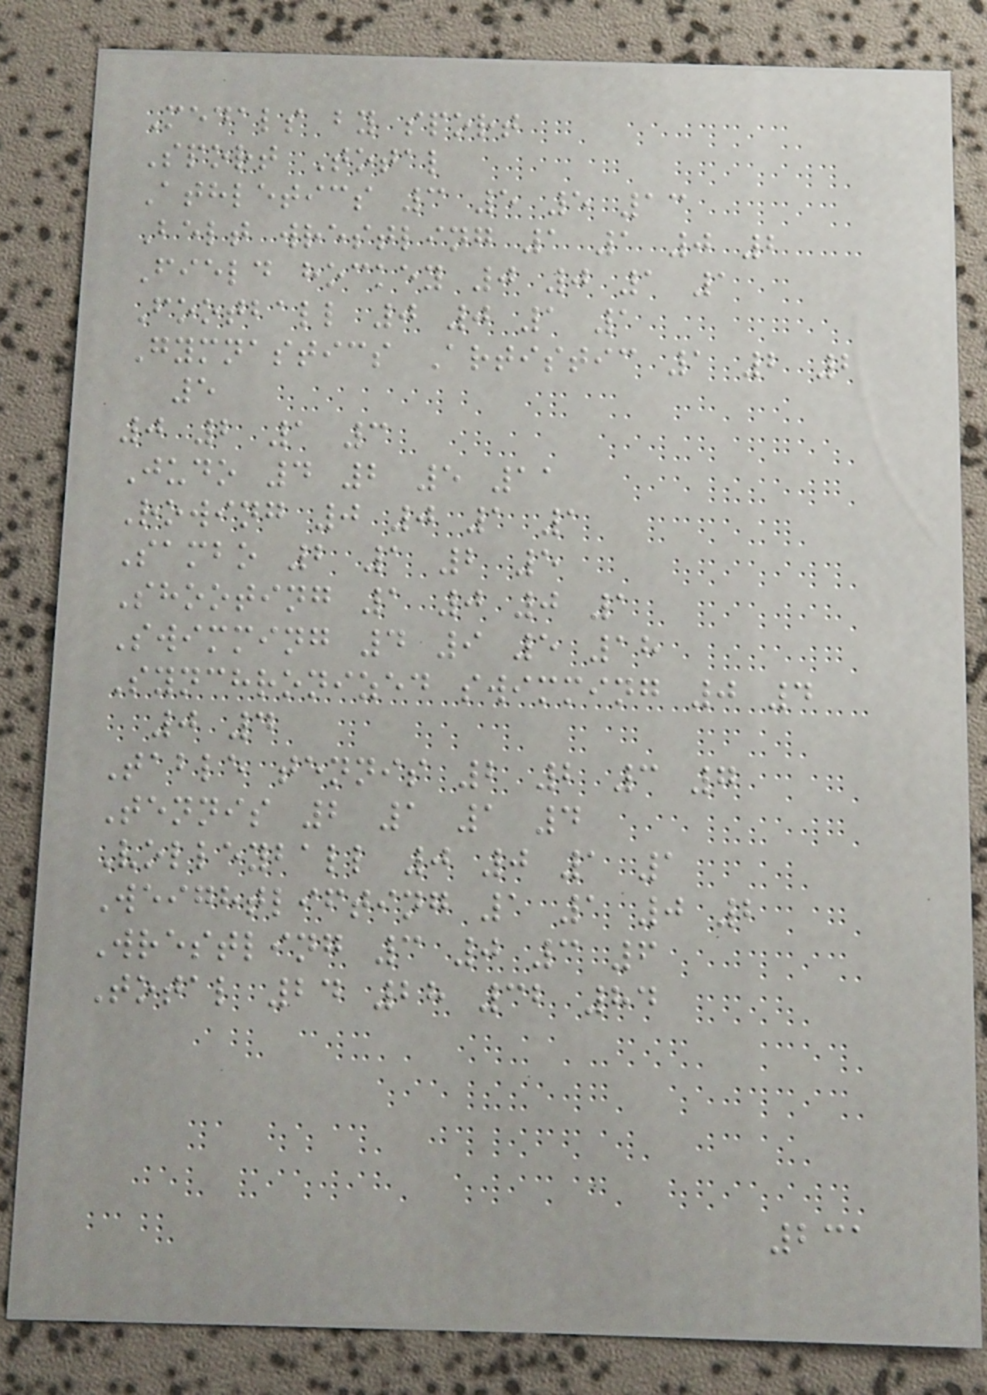Medals by sport
Sport Total
Athletics 3 5 5 13
Belt wrestling 1 1 0 2
Field hockey 0 0 1 1
Football 0 0 1 1
Gymnastics Artistic 1 2 2
5
0 2 1 3
Judo 4 2 5 11
Rowing 0 0 1 1
Sambo 2 1 2 5
Shooting 1 0 0 1
Swimming 4 9 5 18
Synchronized swimming 0 4
0 4
Table tennis 2 2 3 7
Tennis 2 1 1 4
Volleyball 0 0 1 1
Weightlifting 1 1 0 2
Wrestling 3 0 3 6
Total 24 28 32 84
231
